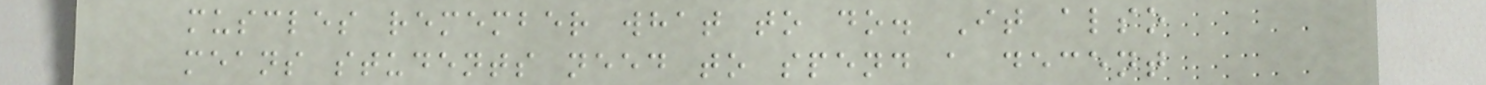muscles remember what to do. It also
means students need to spend a decent
